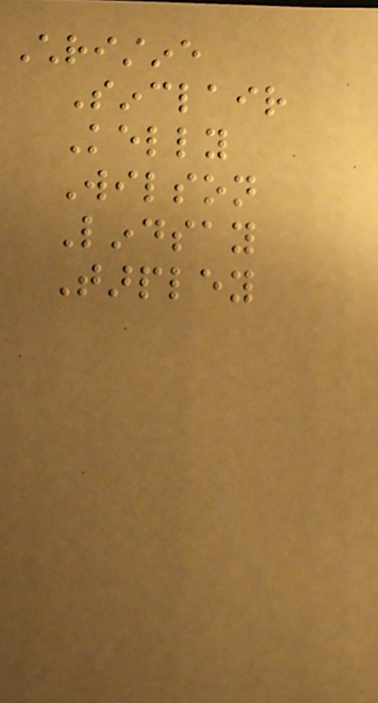Christine
Sinclair
Kelly
Wilson
Lindsay
Tarpley
